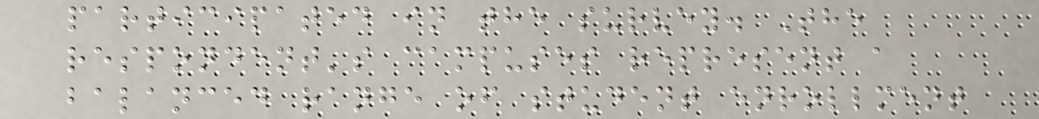participated in the survey. The
respondent's campuses represent a
balanced range of student enrollment
